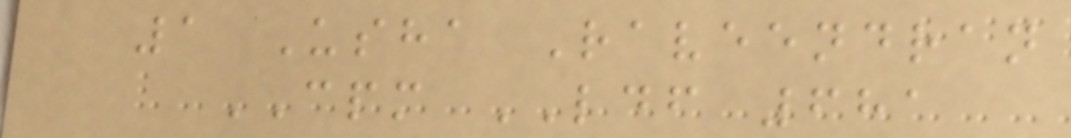1 Usha Raveendran
CPM LDF 681
